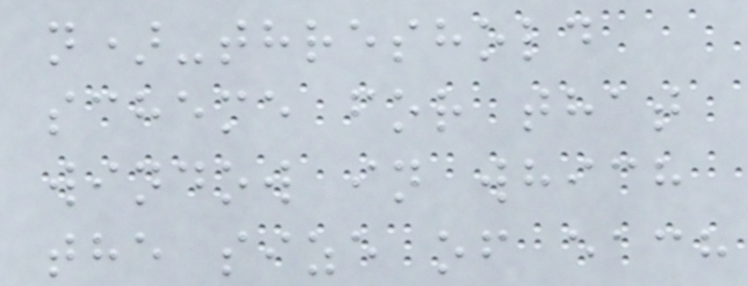n)-threshold
scheme for that
window in which
the size of each
